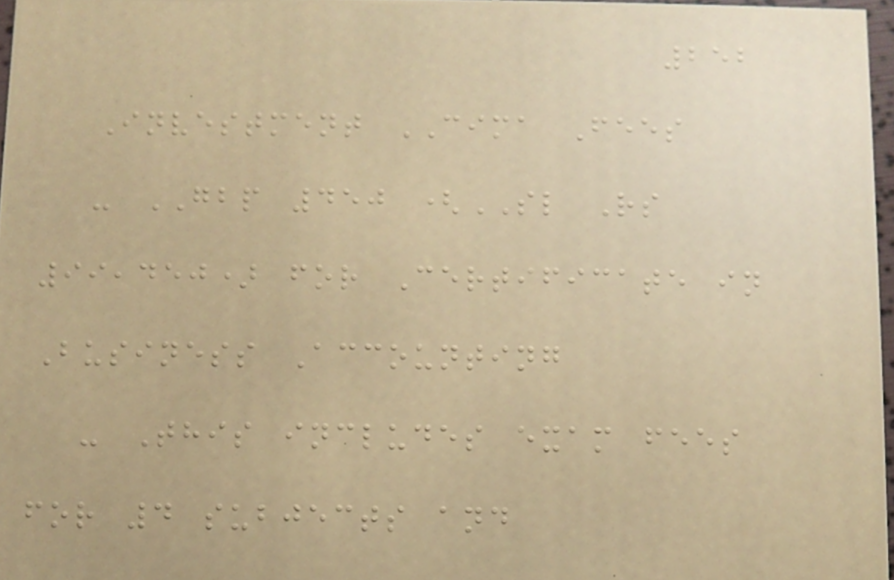252
Investment CIMA Fees
- GBP 450 (SL Rs
99,450) for Certificate in
Business Accounting
- This includes exam fees
for 4 subjects and
